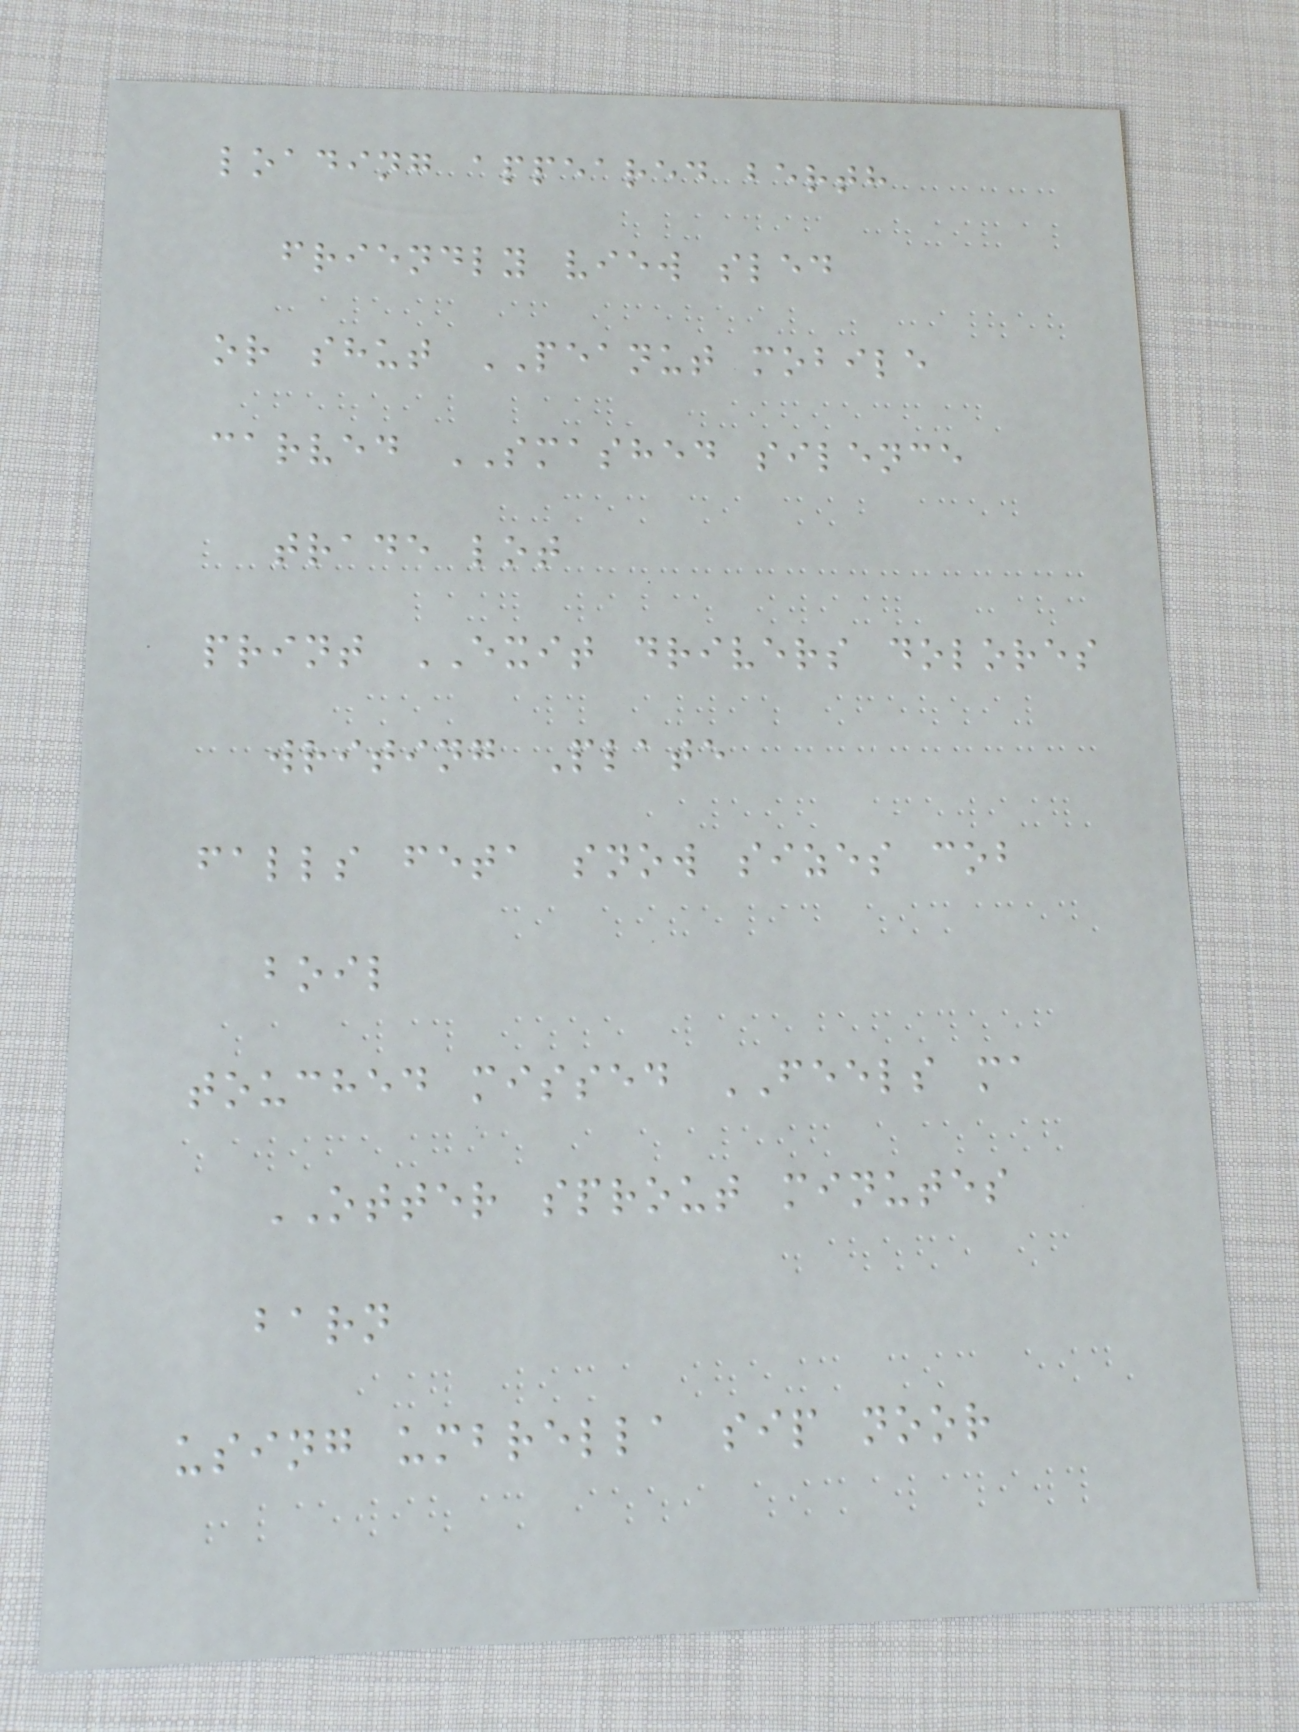loading appeared berth
friendly view sled
or shut PEANUT mobile
carved SMASHED silence
trade lot
print EXIT drivers dolores
writing Plate
falls feta snow sizes cob
boil
touched missed FEELS ma
OTTER sprout minutes
barn
using umbrella sip noor
